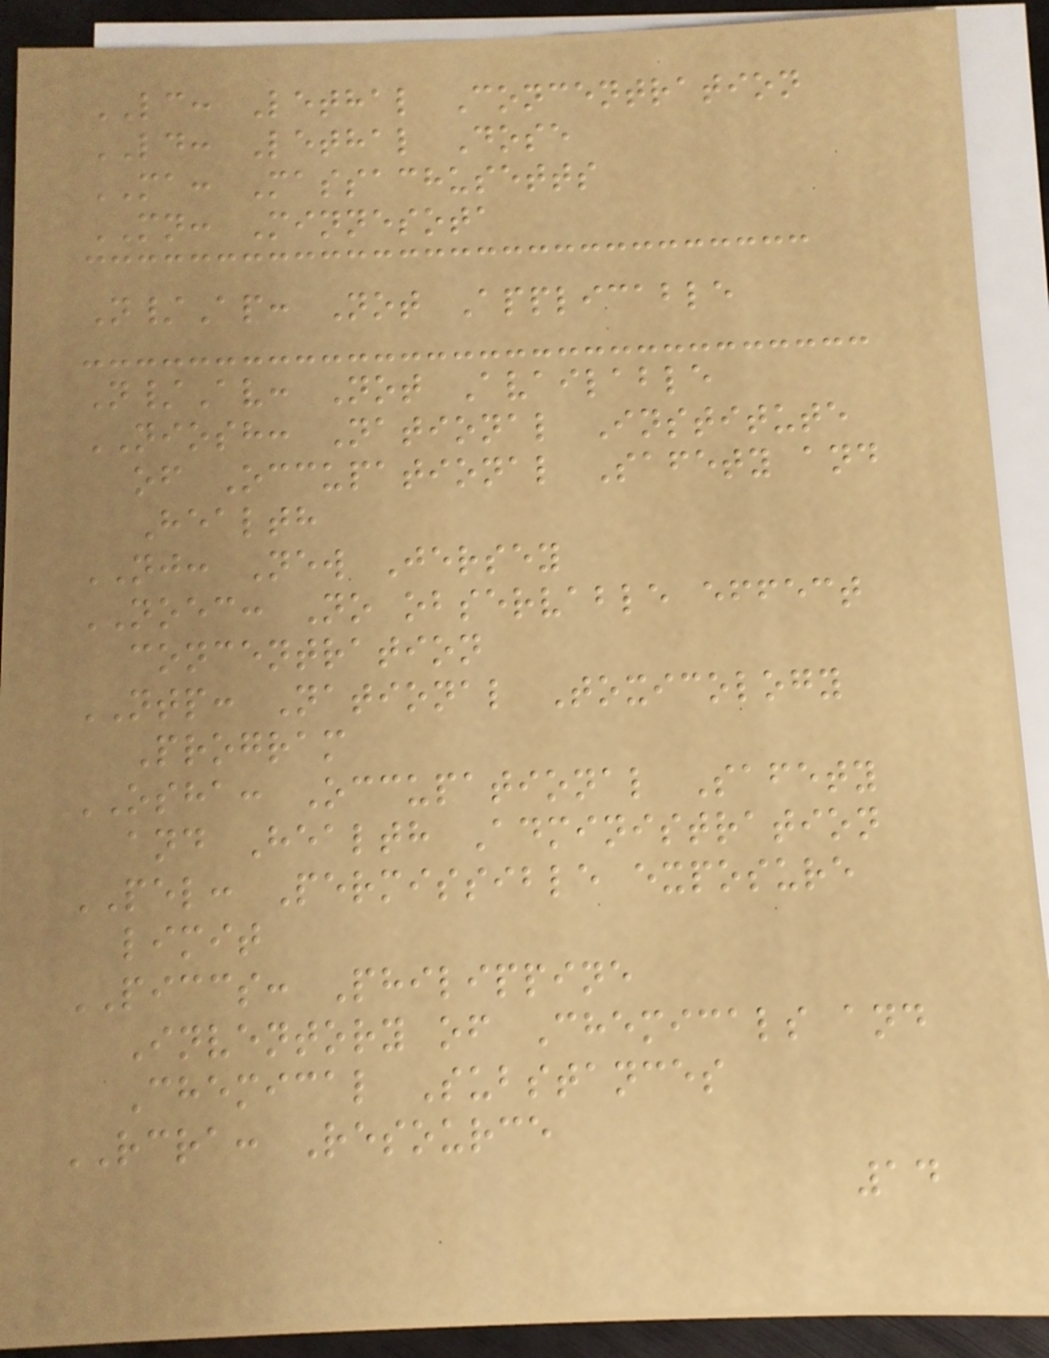LC: Lethal Concentration
LD: Lethal Dose
MA: Massachusetts
MN: Minnesota
N/Ap: Not Applicable
N/Av: Not Available
NIOSH: National Institute
of Occupational Safety and
Health
NJ: New Jersey
NOEC: No observable effect
concentration
NTP: National Toxicology
Program
OSHA: Occupational Safety
and Health Administration
PEL: Permissible exposure
limit
PICCS: Philippine
Inventory of Chemicals and
Chemical Substances
RCRA: Resource
14
